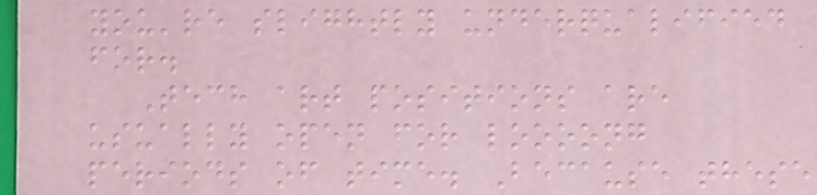you're slightly underqualified
for.
Tech art positions are
usually open for loooong
periods of time. Because these
